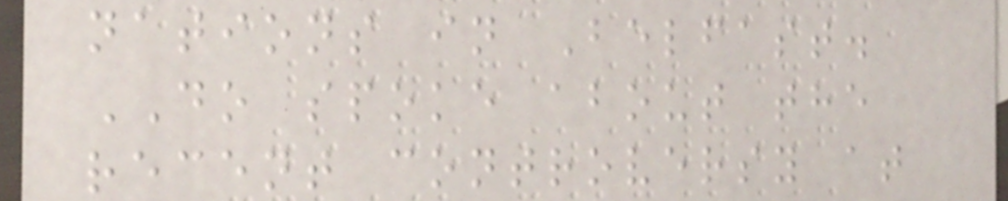nations in Belfast.
DO spoke about the
recent controversy at
